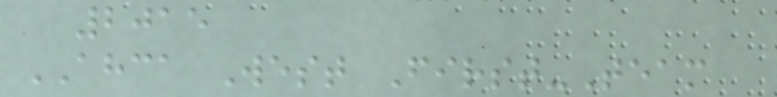2015
AHCA West First-Team
